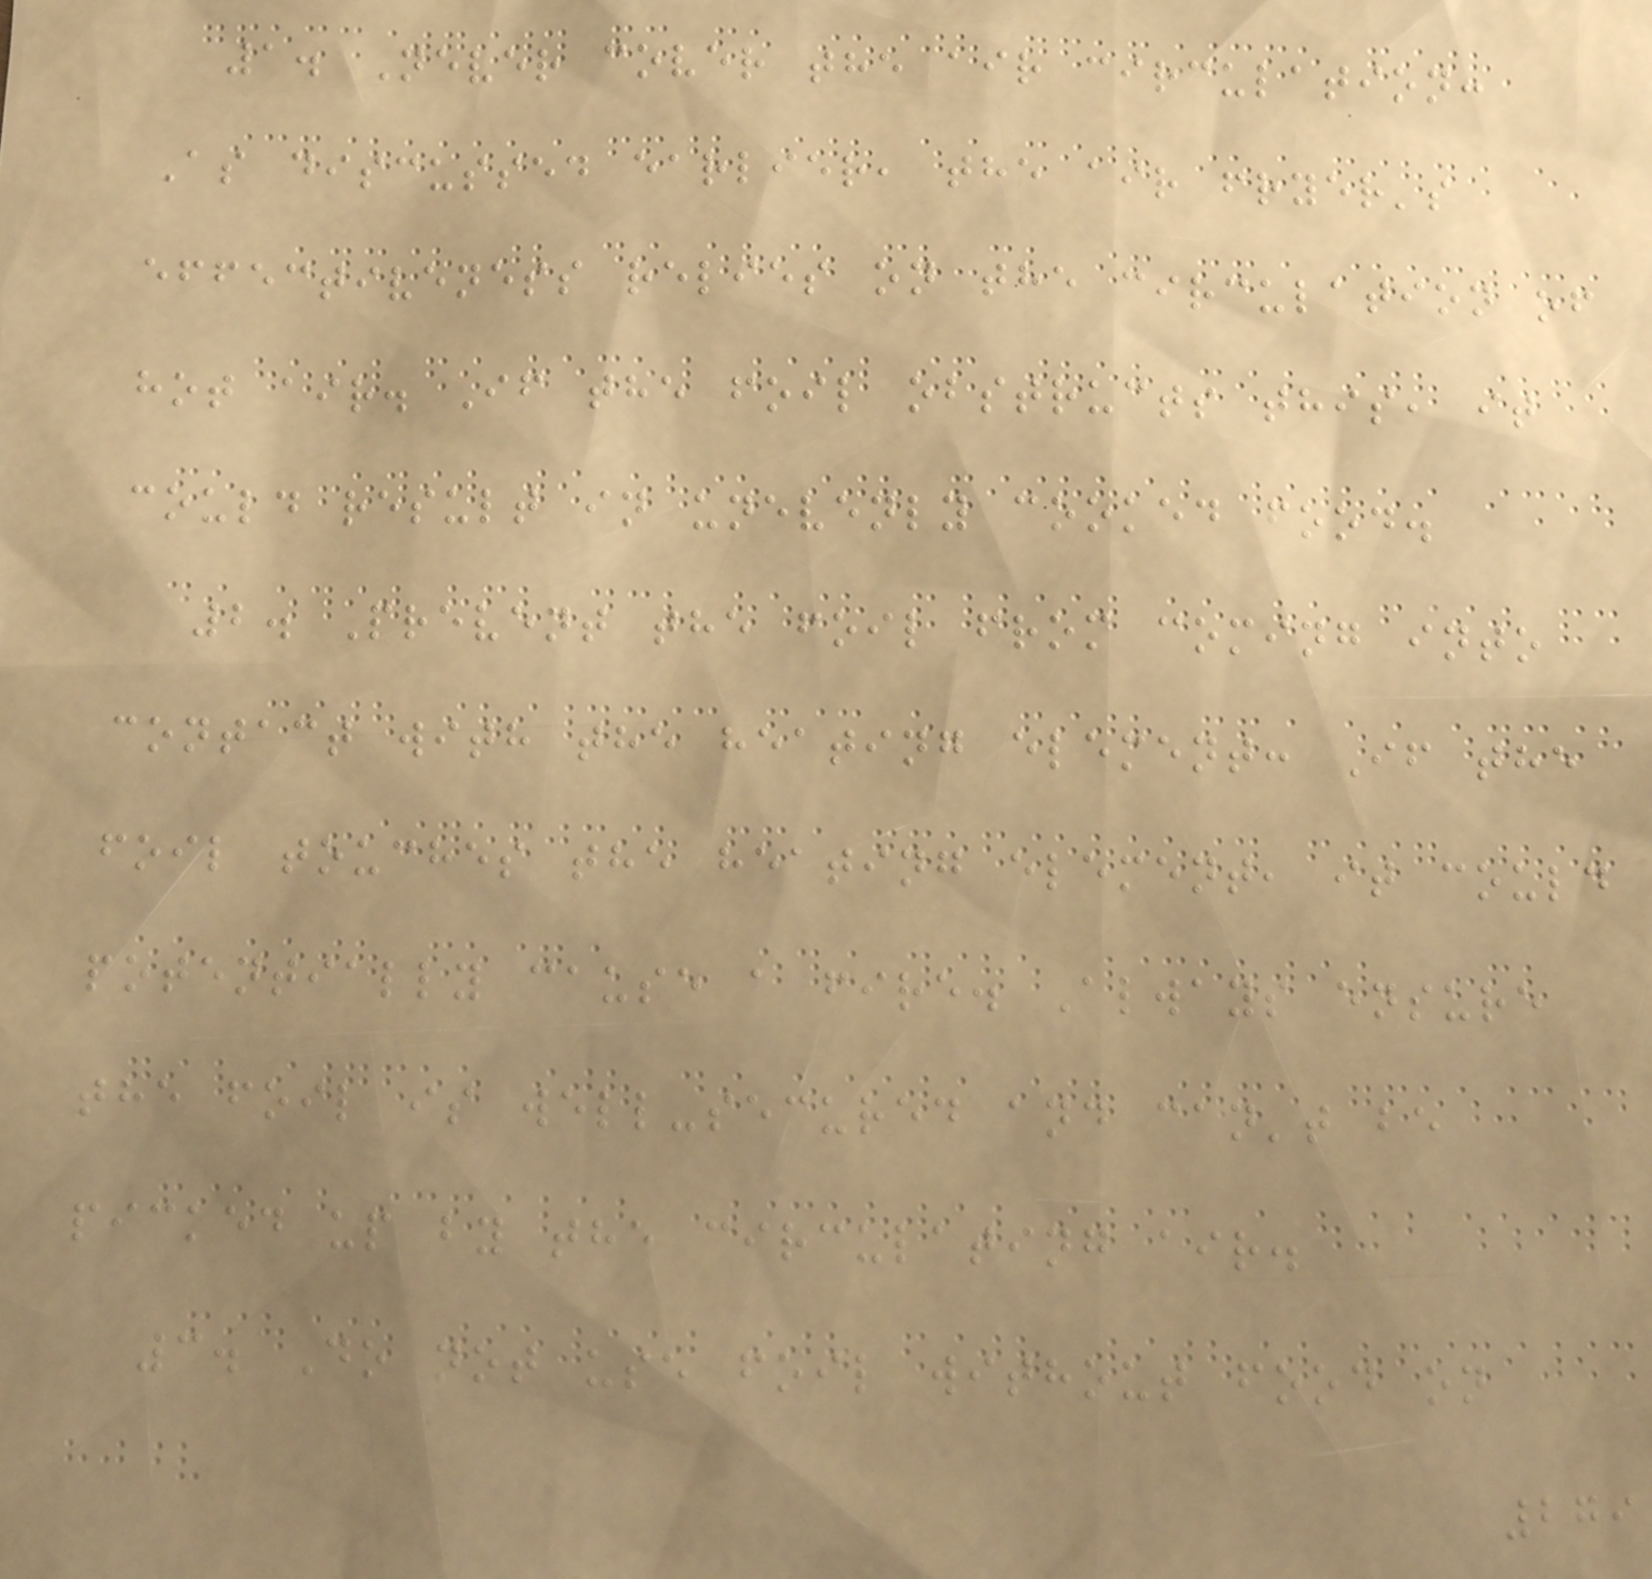1. Never cover the air circulation:
As discussed earlier, the air fryer's
effectiveness relies on the circulation of
hot air. If the foil obstructs this, it
could result in unevenly cooked food.
2. Prevent the foil from coming into
contact with the heating element: If the
foil touches the heating element, it could
potentially cause a fire. Always ensure
the foil is well-secured and can't be
picked up by the circulating air.
3. Do not use foil without food on
279
